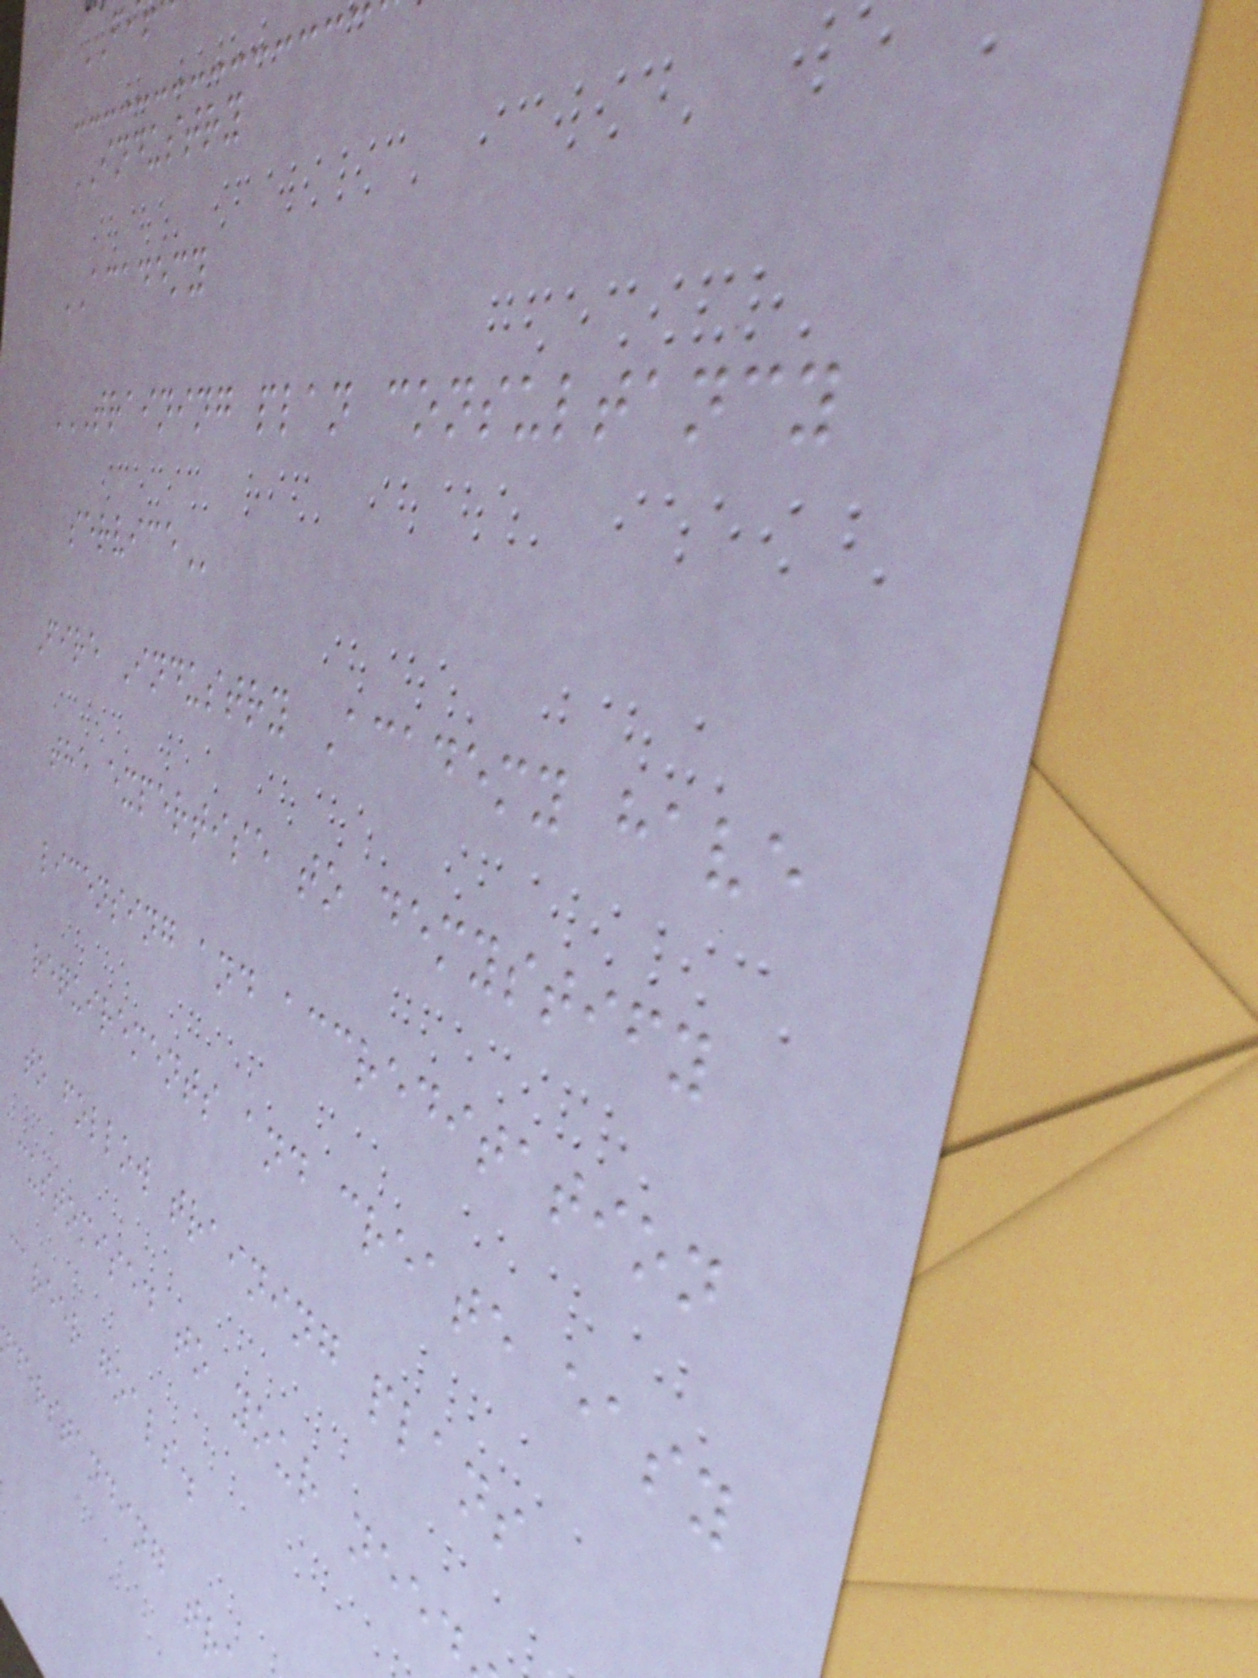FI
INDUSTRY
ACADEMY
TRAINING PLAN CONSULTANCY
Fire Industry Academy have
the expertise to demystify
licensing and accreditation
requirements and create easy
to follow training plans
customised to your need
career goals.
derstanding tr
